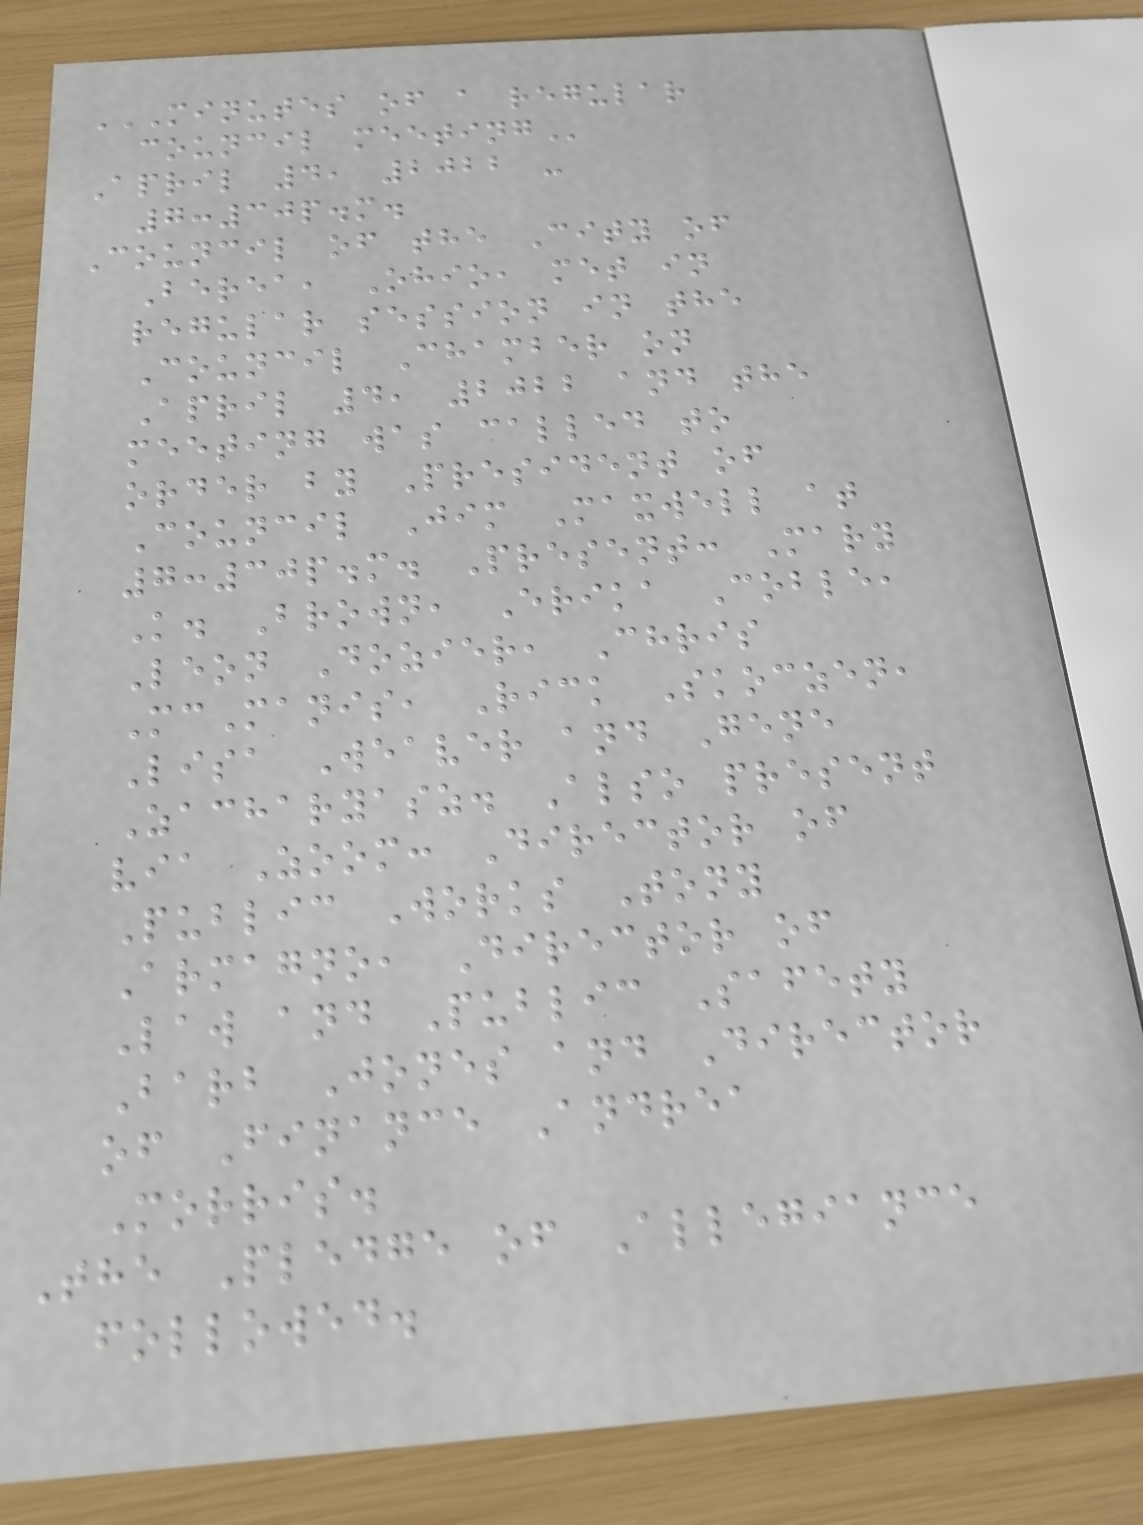MINUTES OF A REGULAR
COUNCIL MEETING
April 4, 2022 -
7:30p.m.
Council of the City of
Berea, Ohio, met in
regular session in the
Council Chamber on
April 4, 2022 and the
meeting was called to
order by President of
Council Jim Maxwell at
7:30p.m. Present: Mary
K. Brown, Erika Coble,
Leon Dozier, Chris
McManis, Rick Skoczen,
Lisa Weaver and Gene
Zacharyasz. Also present
via Zoom: Director of
Public Works Tony
Armagno, Director of
Law and Public Safety
Barb Jones and Director
of Finance Andrea
Morris.
The Pledge of Allegiance
followed.
